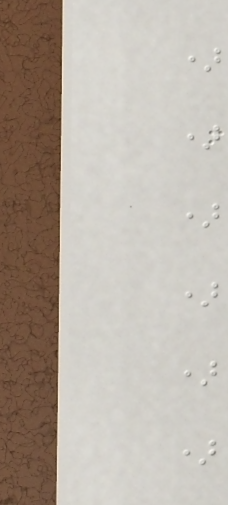)
)
)
)
)
)
